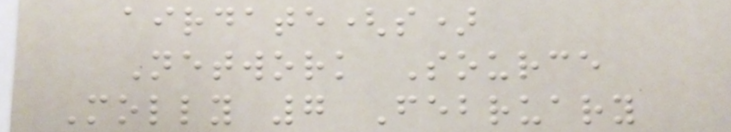airdate(s)
Network Source
Molly 7 February
